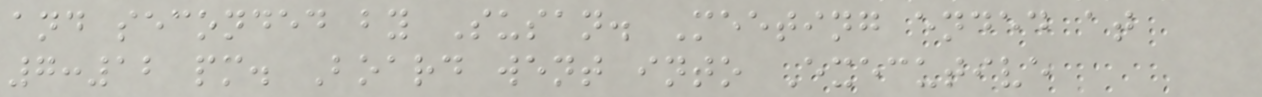and seconded by Susan. Meeting ended at
7:12 pm. Board went into Executive
